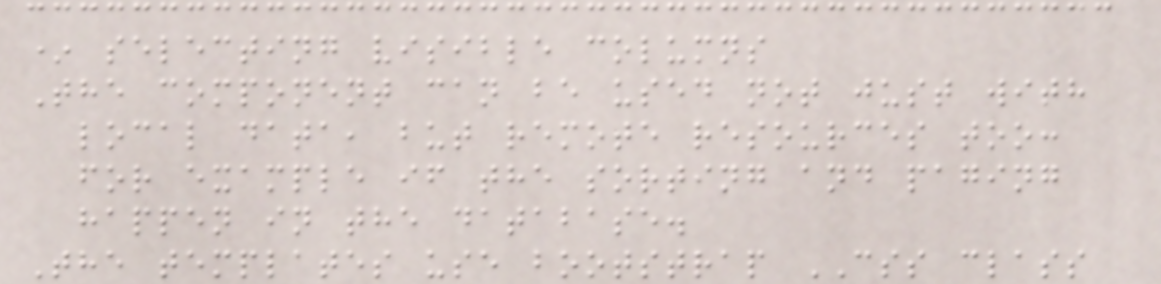* selecting visible columns
The component can be used not just with
local data, but remote resources too:
for example if the sorting and paging
happen in the database.
The templates use bootstrap CSS class
